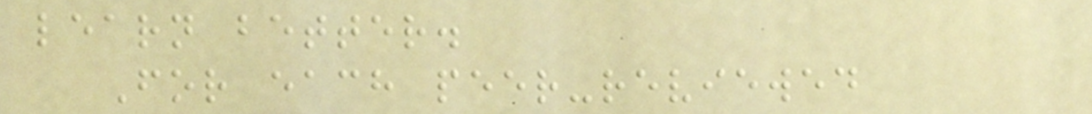learn better.
For each peer-reviewed
